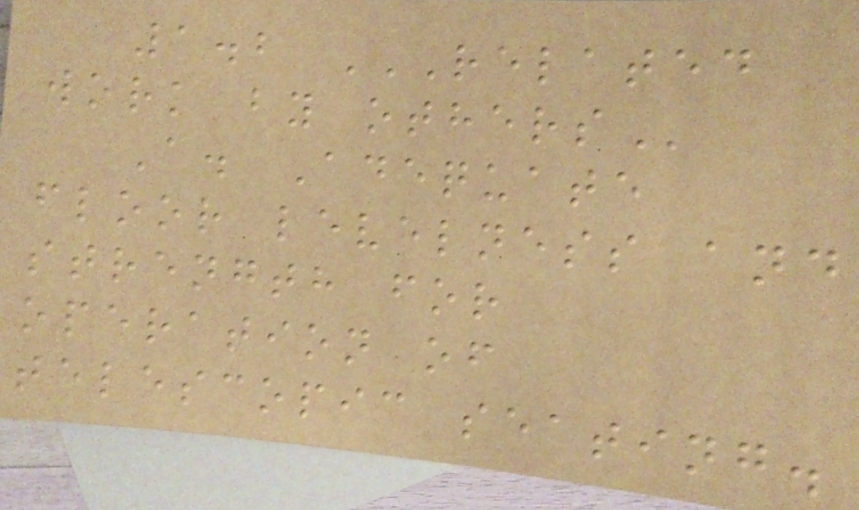1.2 RELATED
WORK BY OTHERS
A. Adequate
floor levelness and
strength for
operation of
telescopic seating.
